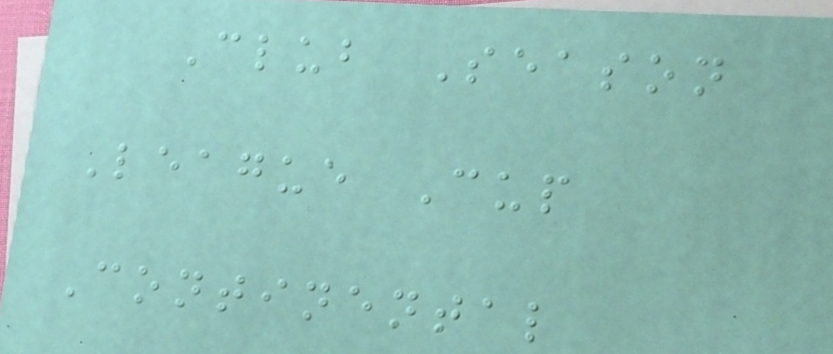Club Season
League Cup
Continental
